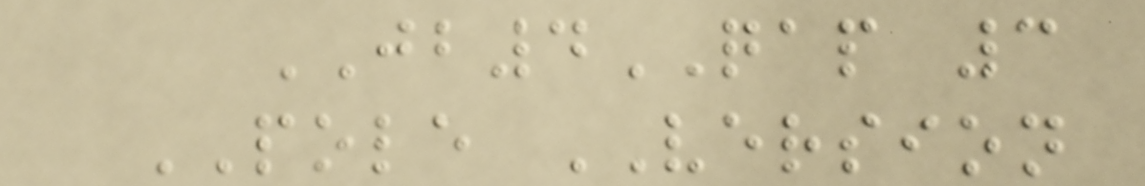JB4QAP 3
POLE VERSION
